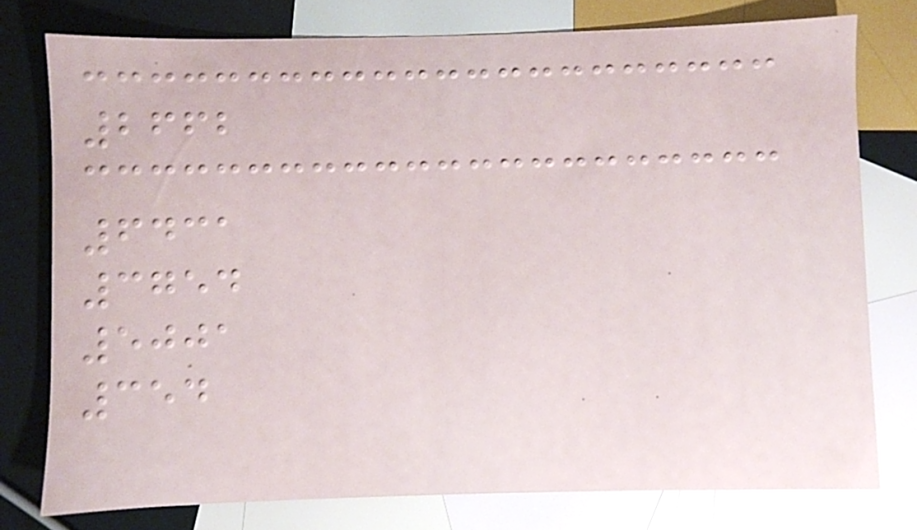2662
6431
3754
5001
354
